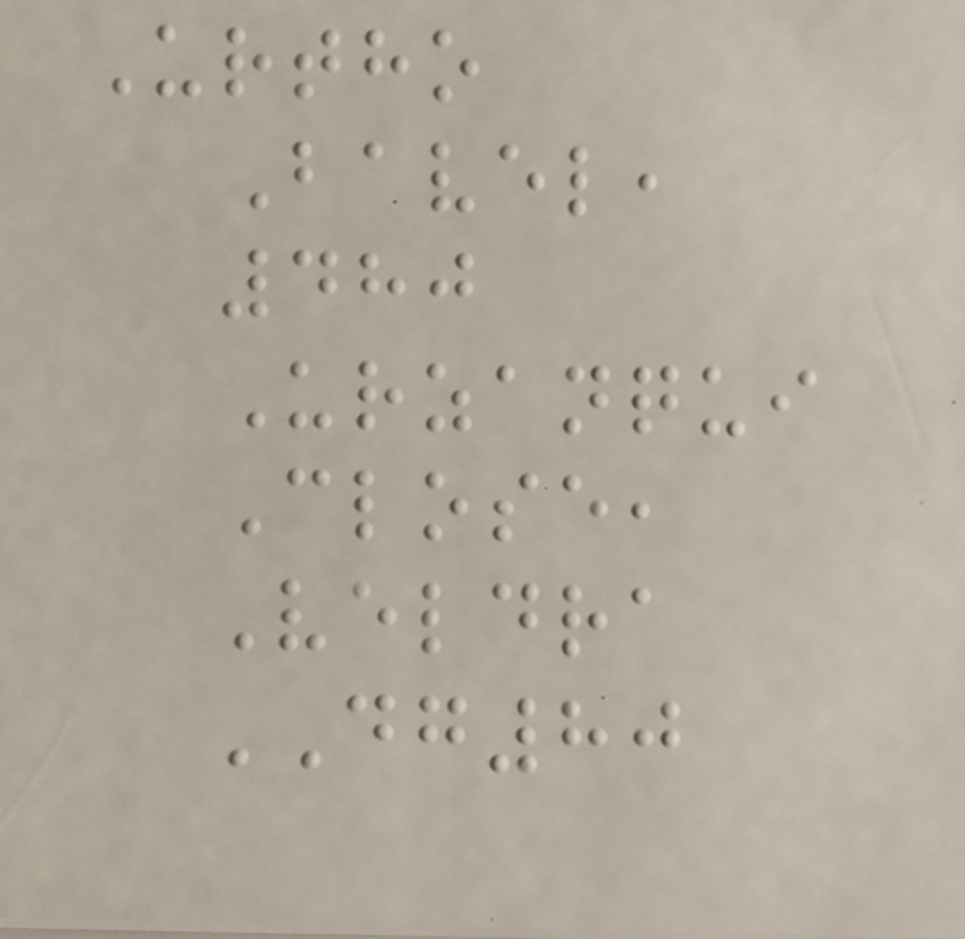Urtho
Bavel,
480
Urzanqui
Close,
Veldra
DG80
